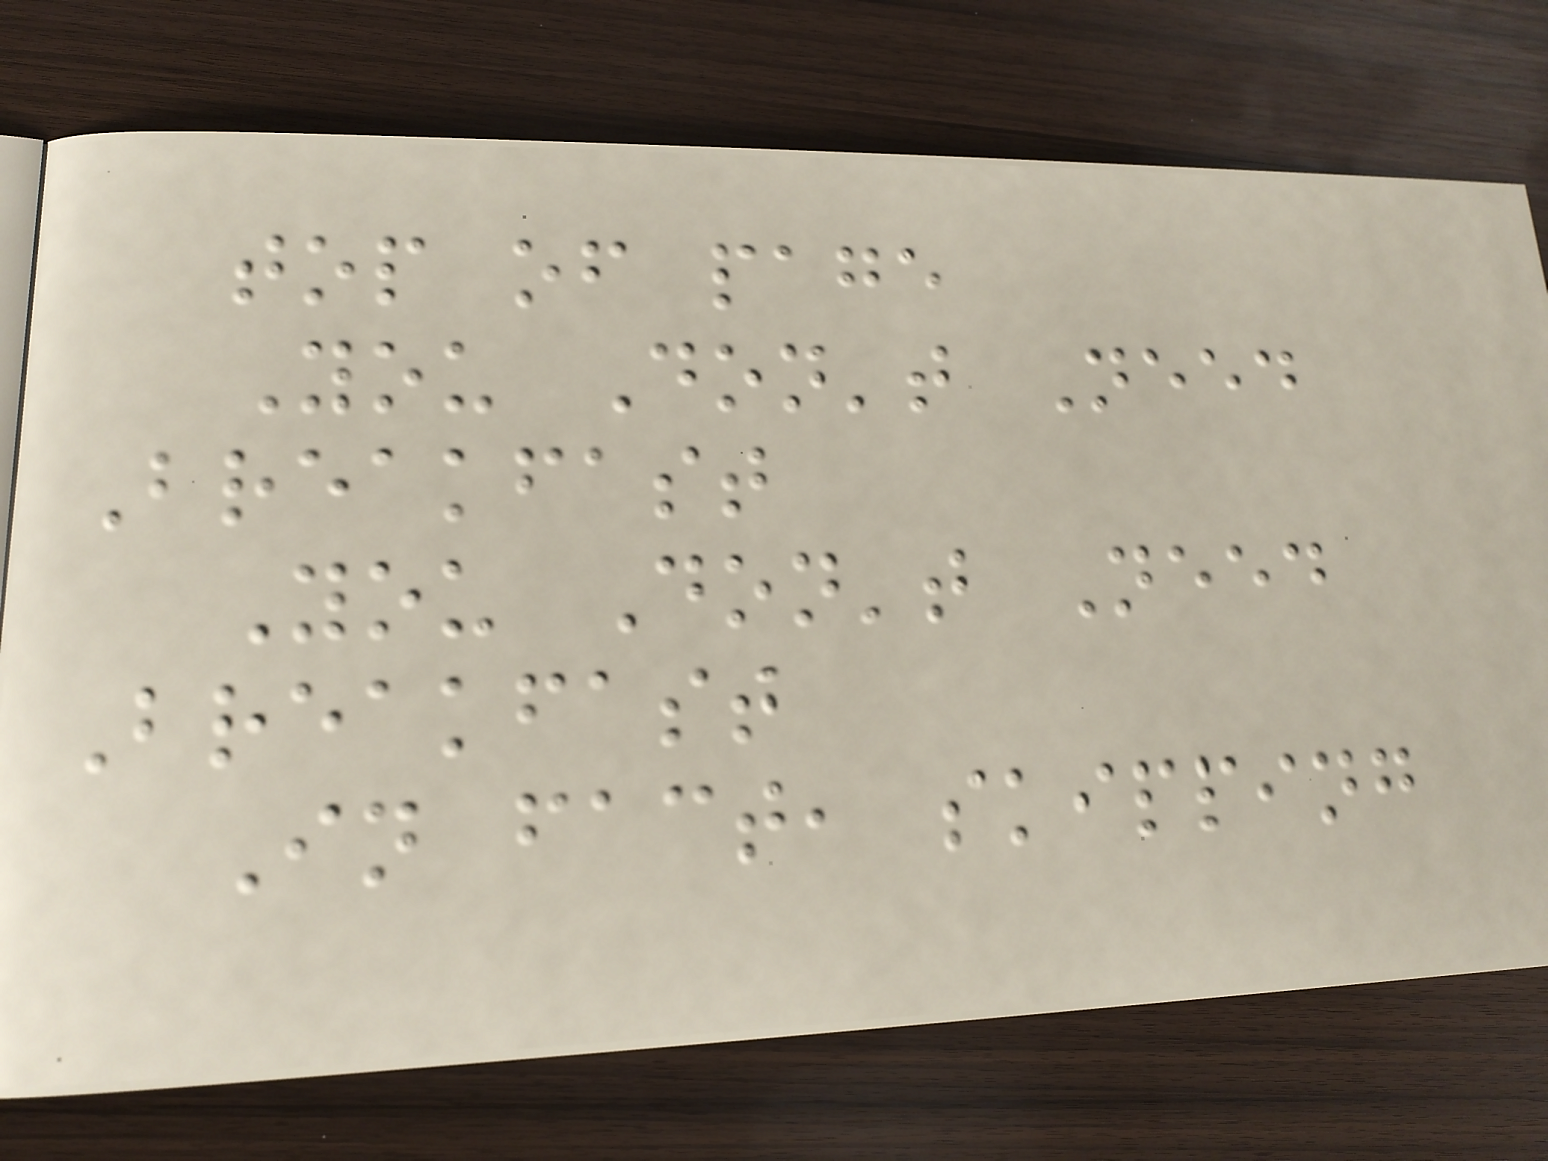top of page
You Don't Need
Breakfast
You Don't Need
Breakfast
In fact, skipping
